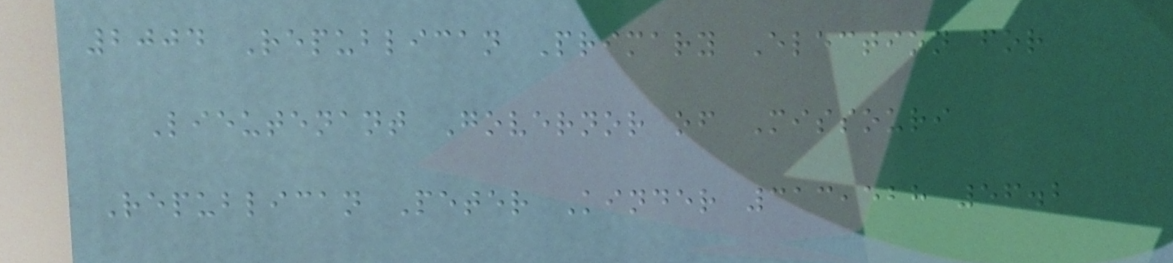2004 Republican Primary Election for
Lieutenant Governor of Missouri
Republican Peter Kinder 313,528 56.2
